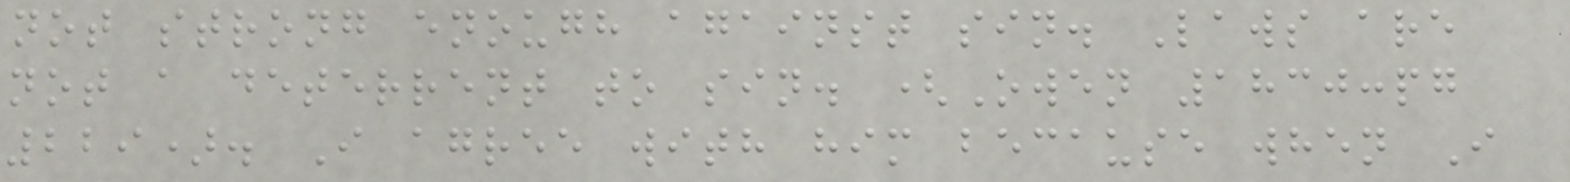not strong enough against sin. Laws are
not a deterrent to sin. (Owen 1830:pg
229). I agree with him because when I
